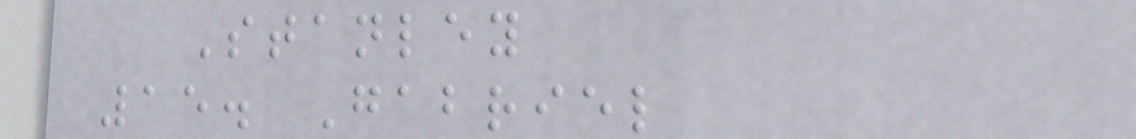Stanley
15. Gabriel
